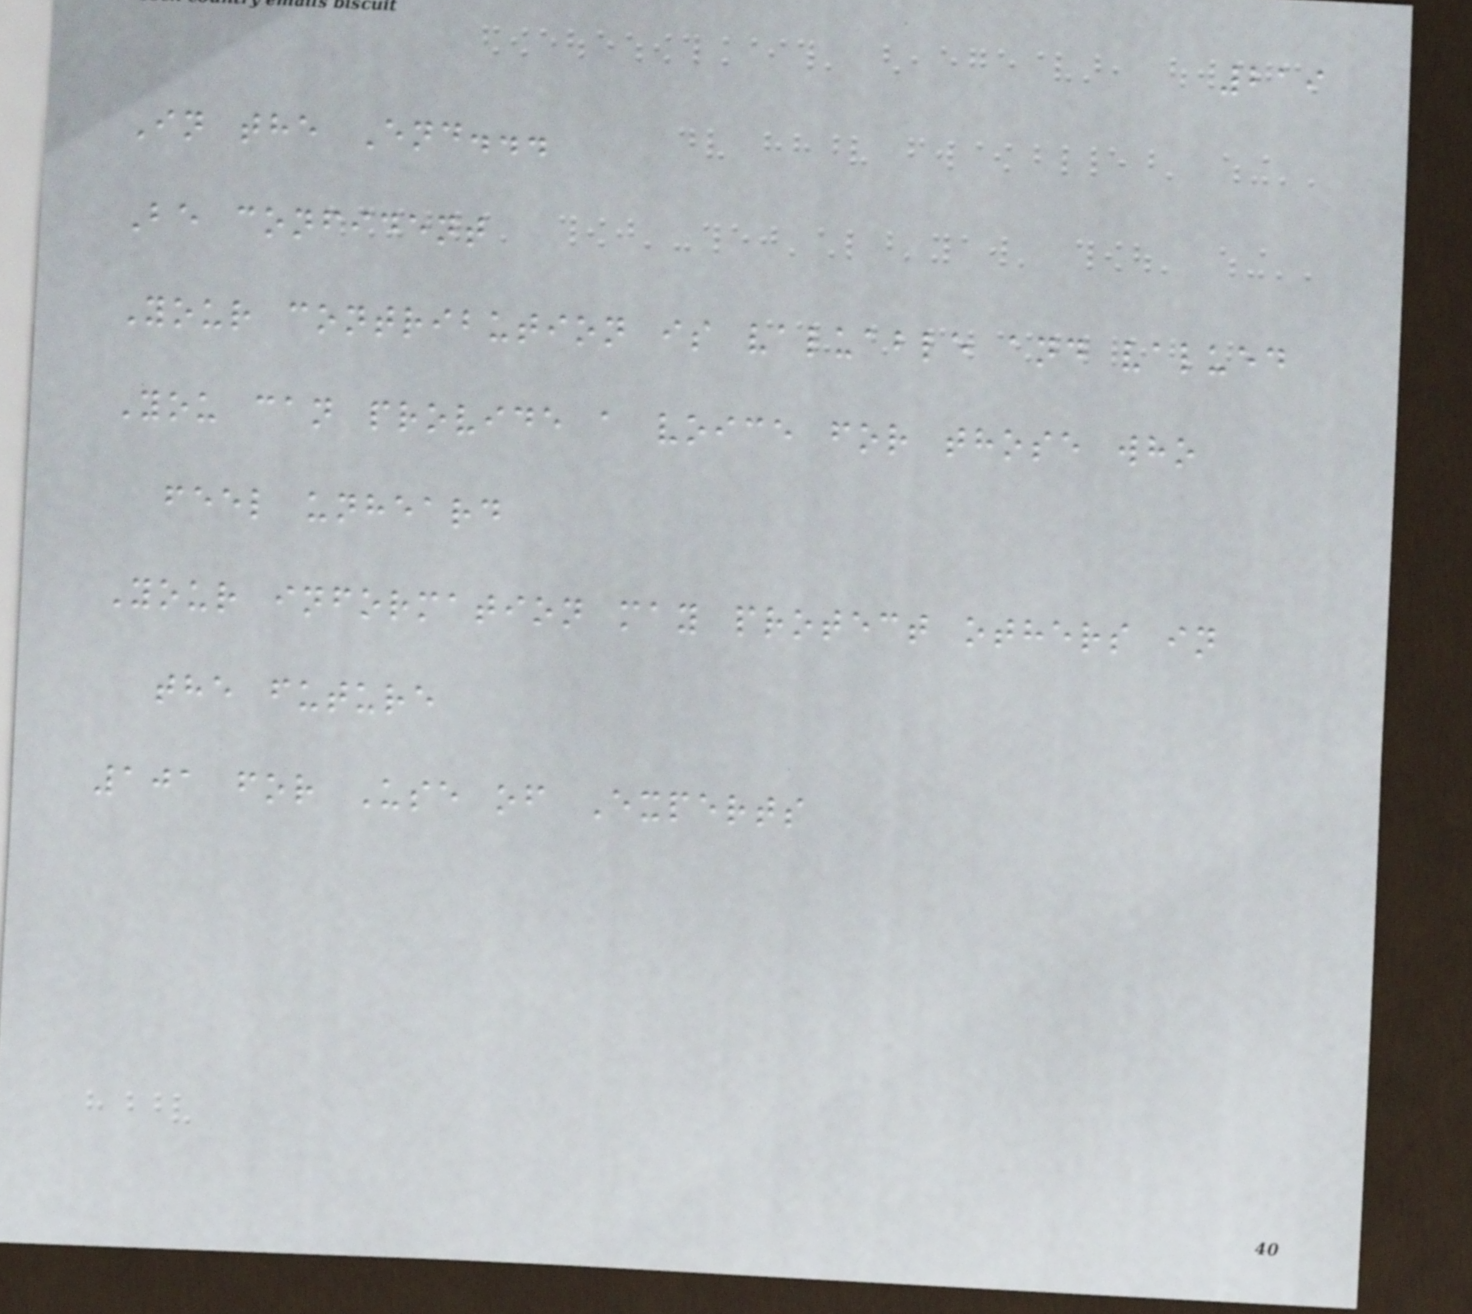219
In the End...
Be confident
Your contribution is valuable and valued
You can provide a voice for those who
feel unheard
Your information may protect others in
the future
101 for Use of Experts
